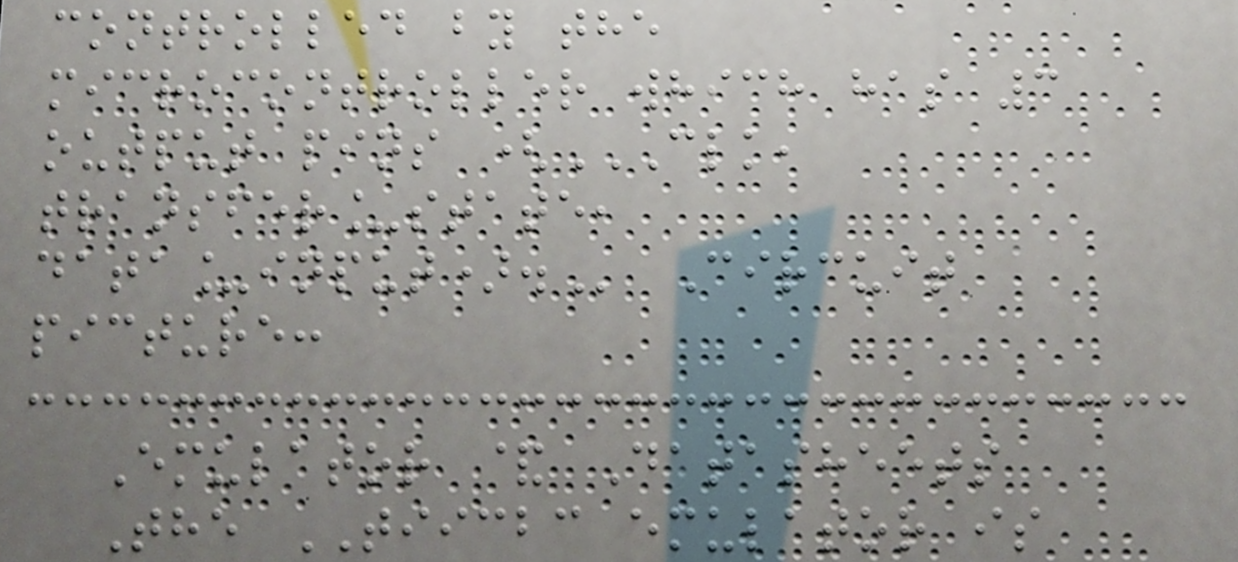controlled by the
microcontroller which has 3
output pins (CLK,
TRANSFER_STATE,
DATA_INPUT). Circuit
picture:
Emulator & Datasheets
The TIICBC emulator is
